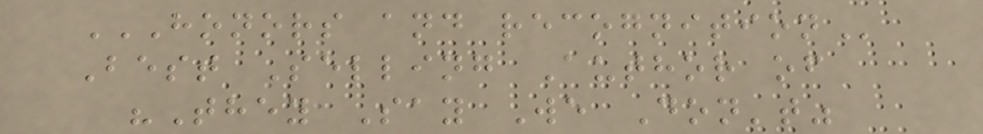HONORS AND RECOGNITION
Best Selling Author of
"They Say We Don't"
